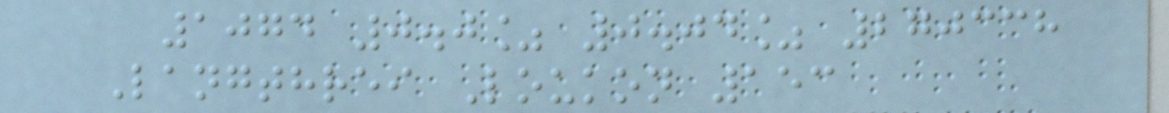1074 0.0% 0.04% 270338
Langthrei Loukon 153
